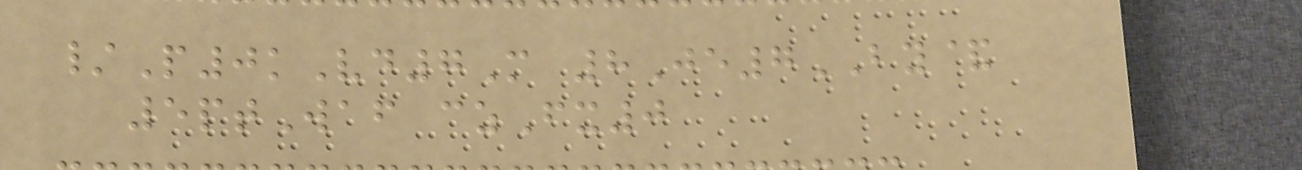/P0kVd7M 8Je7BY&
5ptWaf czFx0
